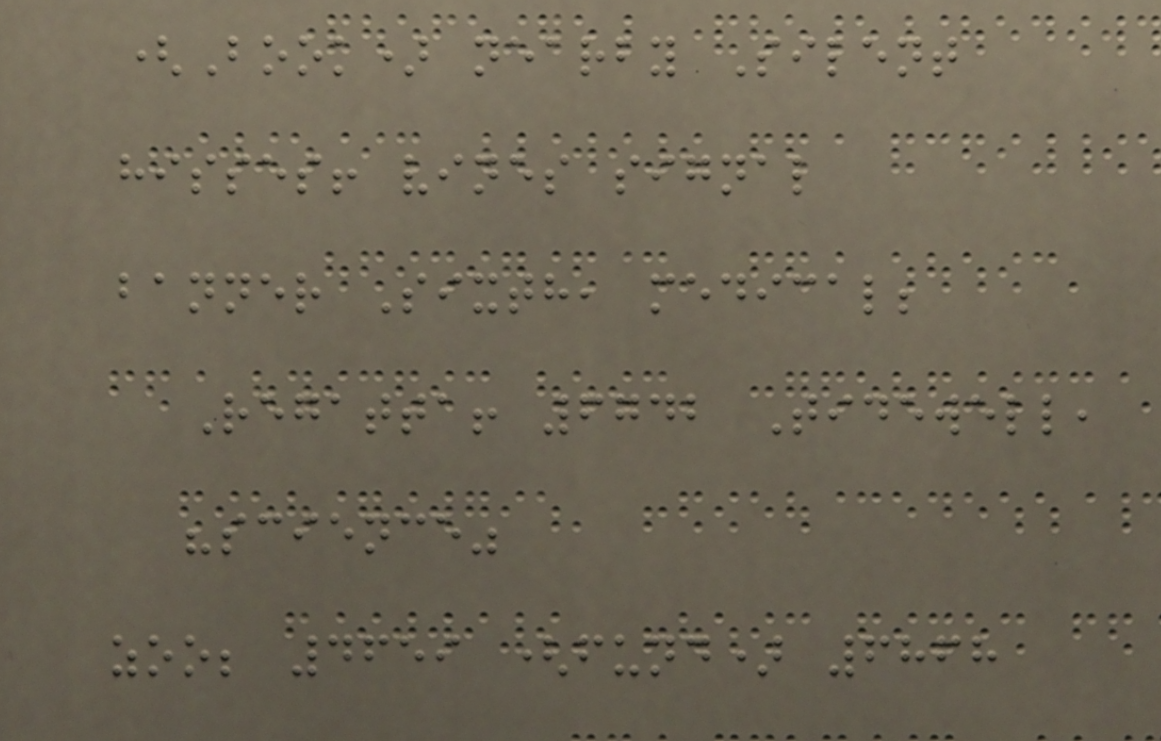(Book) nearby Silent
hisses! vines signal
banner Sixth, medical;
Regatta! 6742 Tidewell,
"science"
zoo; 4659 (fund) 6868
